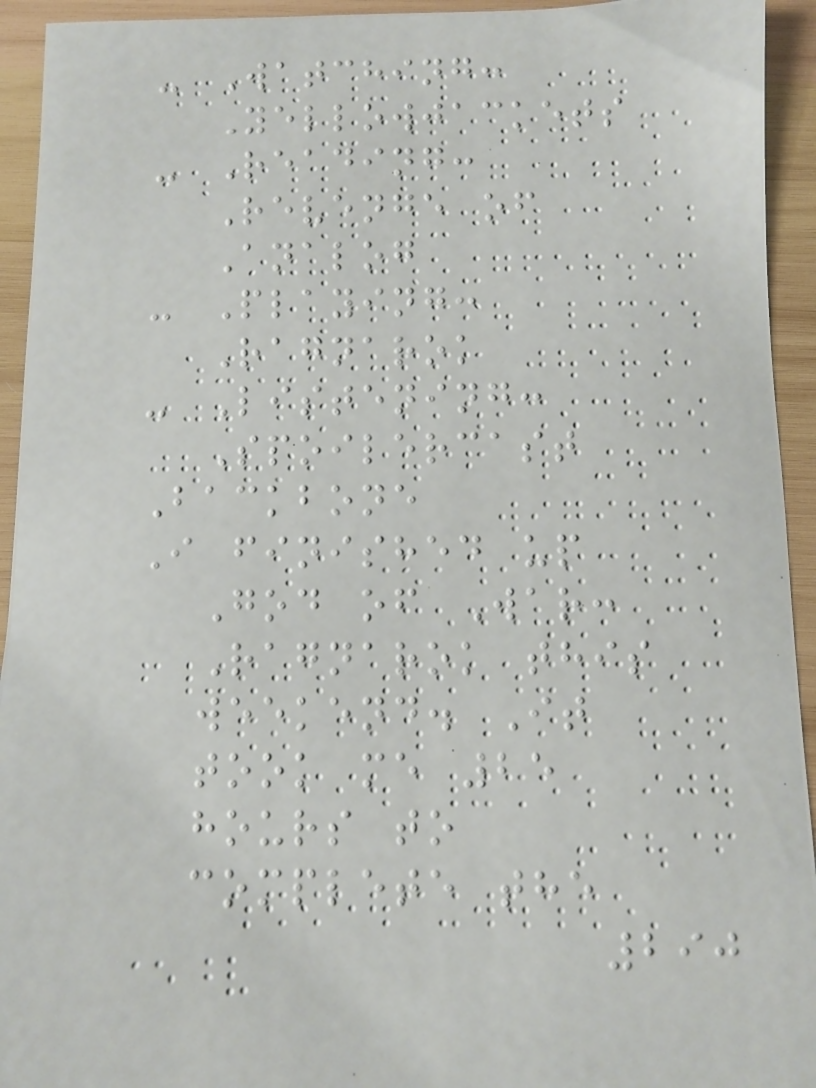- Watching:
Yellowjackets
- Reading:
Revenge of
Analog
- Playing:
Ragnarok
- Listening:
Spoilercast
Backbone
I finished up
God of War:
Ragnarok this
weekend. It
took me 25
hours to
complete the
290
